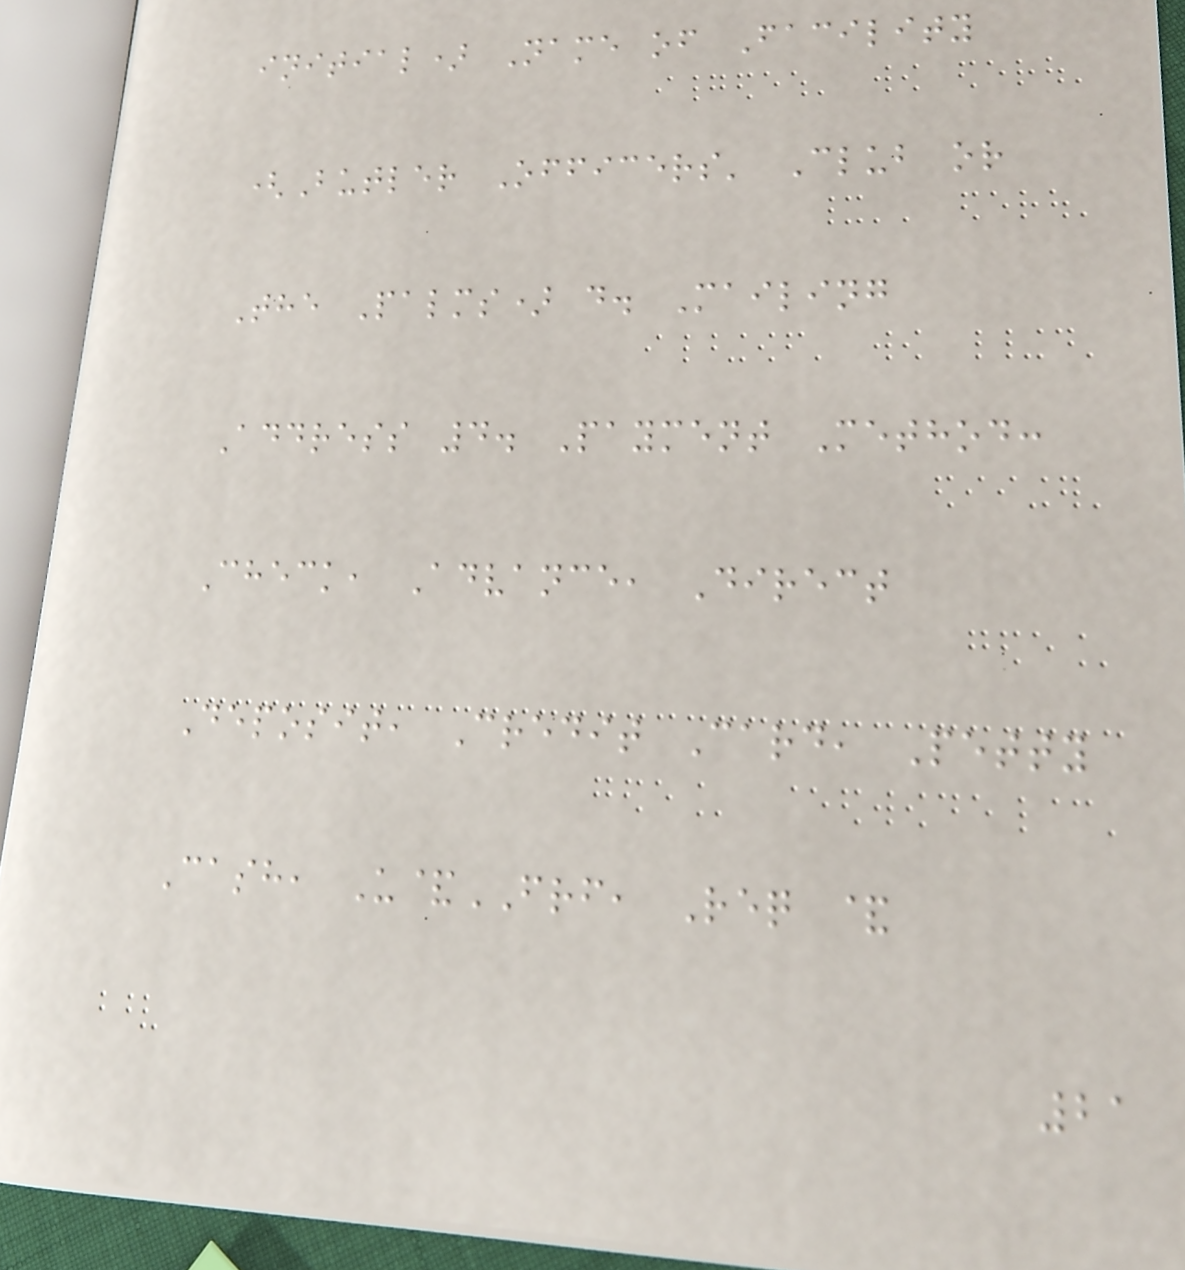initial) Name of Facility
(Butler Officers' Club or
The Palms) d. Mailing
Address 4. Payment Method:
Check, Advance, Direct
Deposit, Credit Card, Petty
Cash, U&FRF, Req &
21
